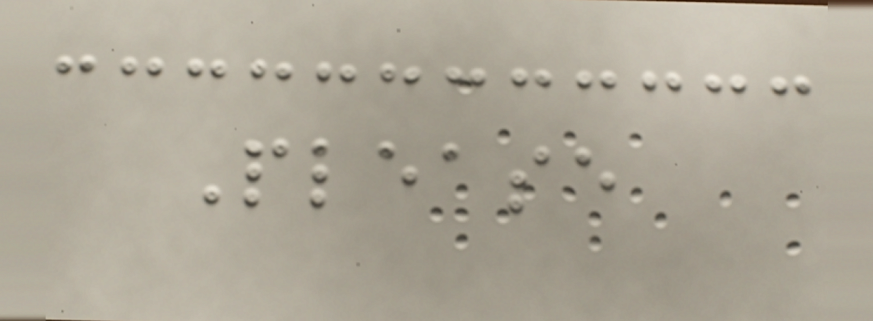Please
